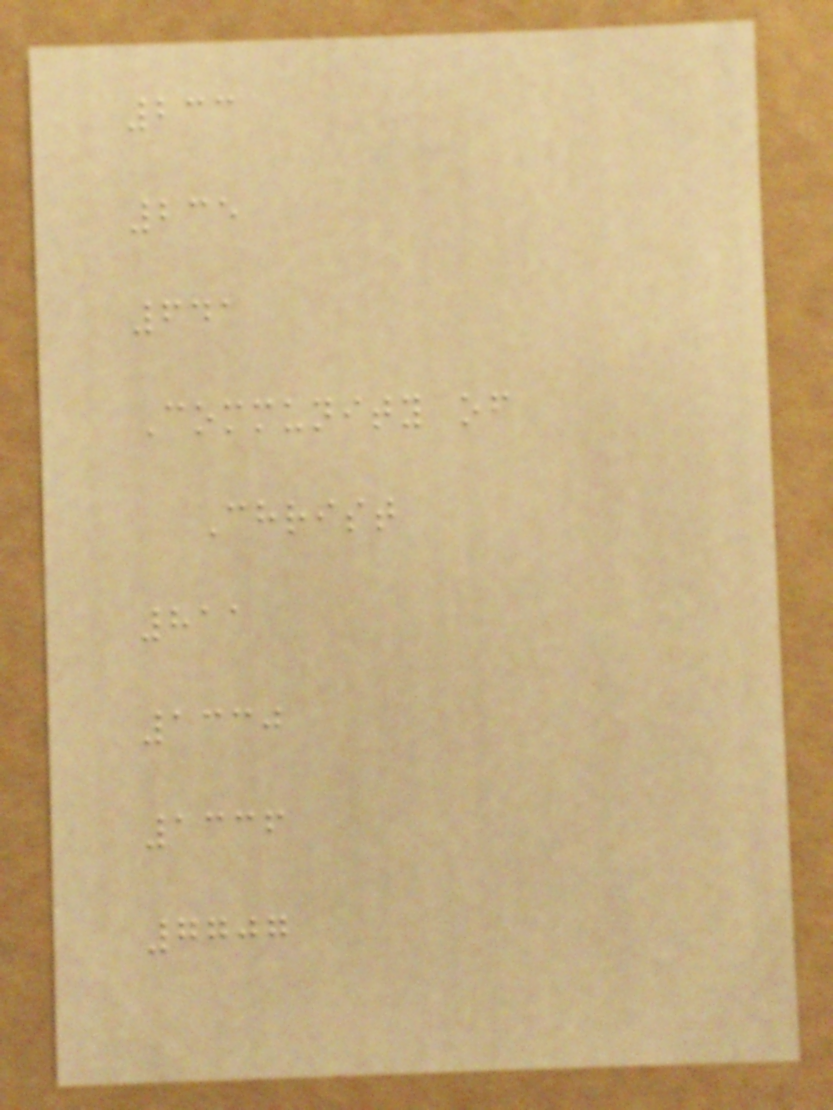233
235
641
Community of
Christ
811
1330
1336
7707
